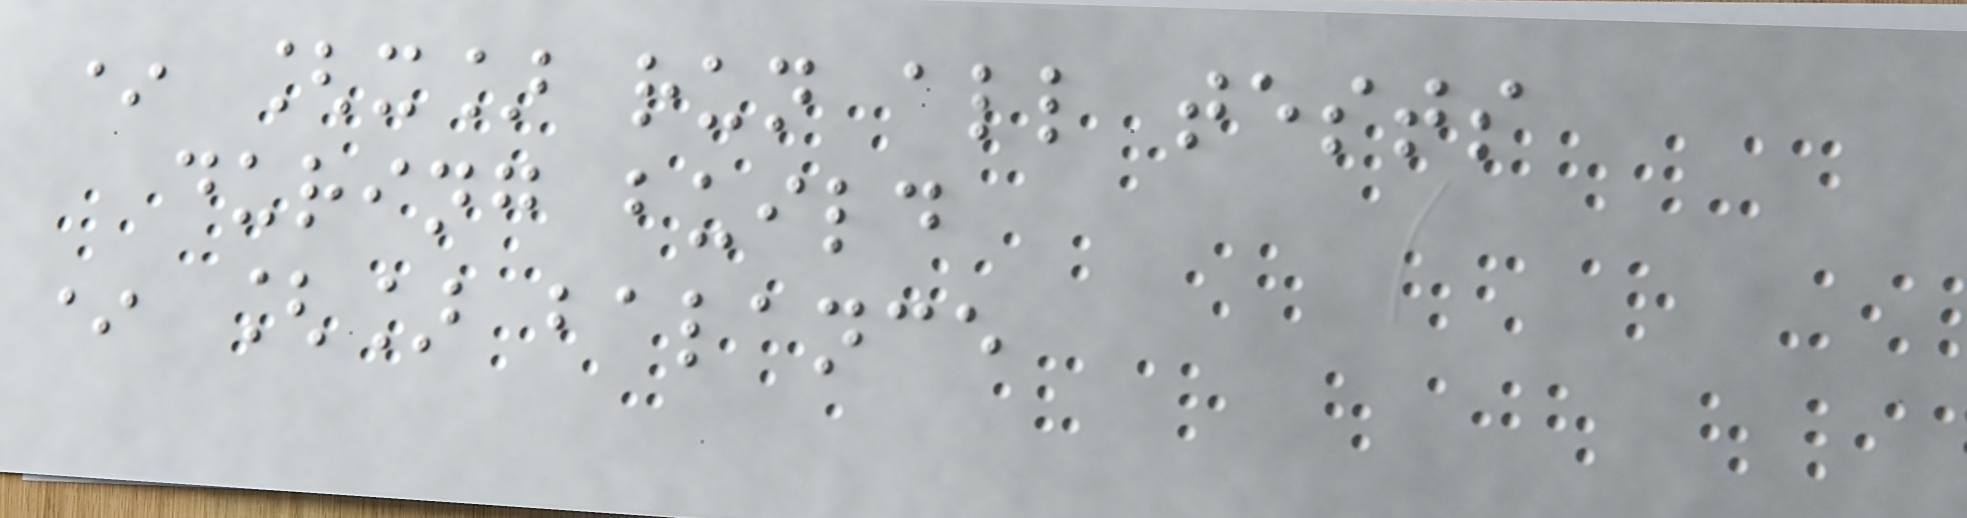* [x] run all tests
during build
* [] balance
